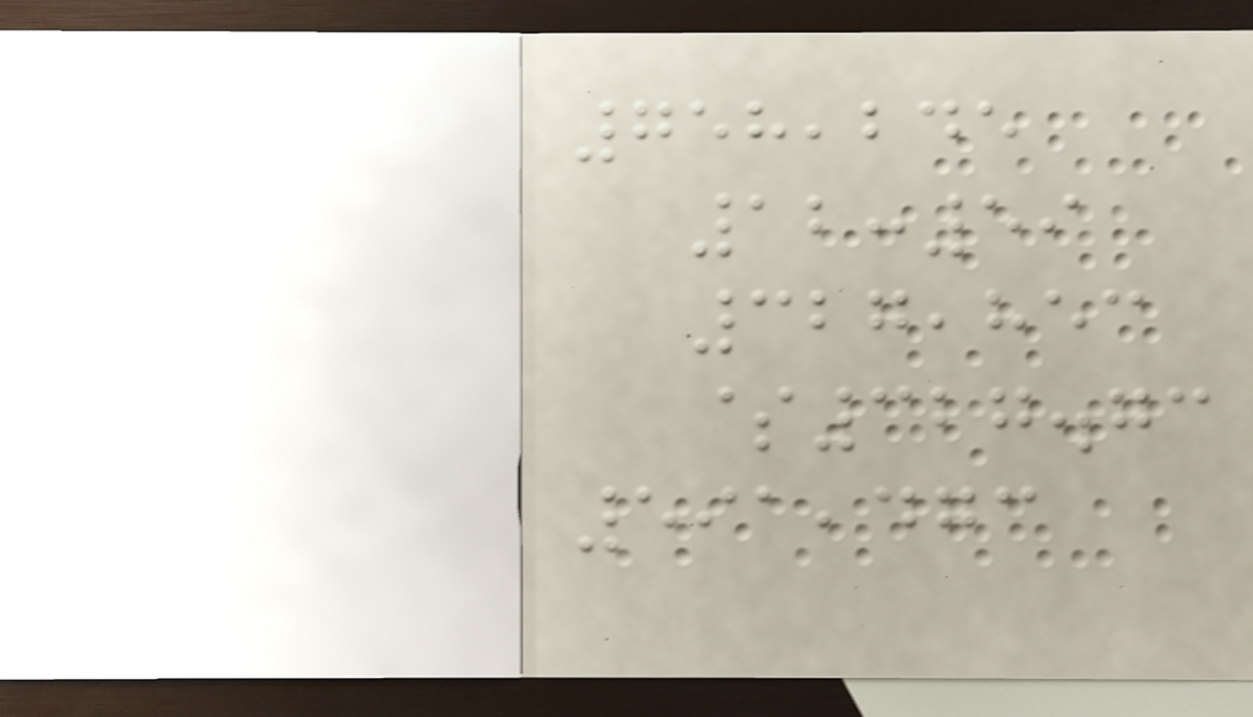758,245
12:59
327,853
$327.73
591,473
